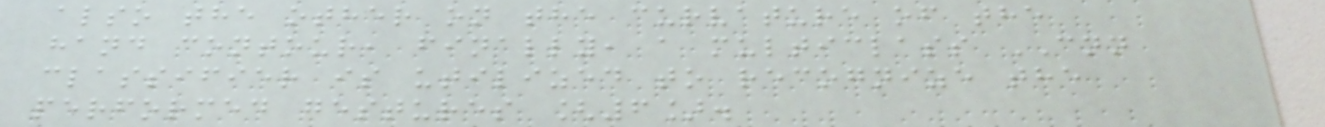also the other on the curvature of the
hand contour, finally, a multiclass CNN
classifier is utilized to recognize the
performed gestures [6].
